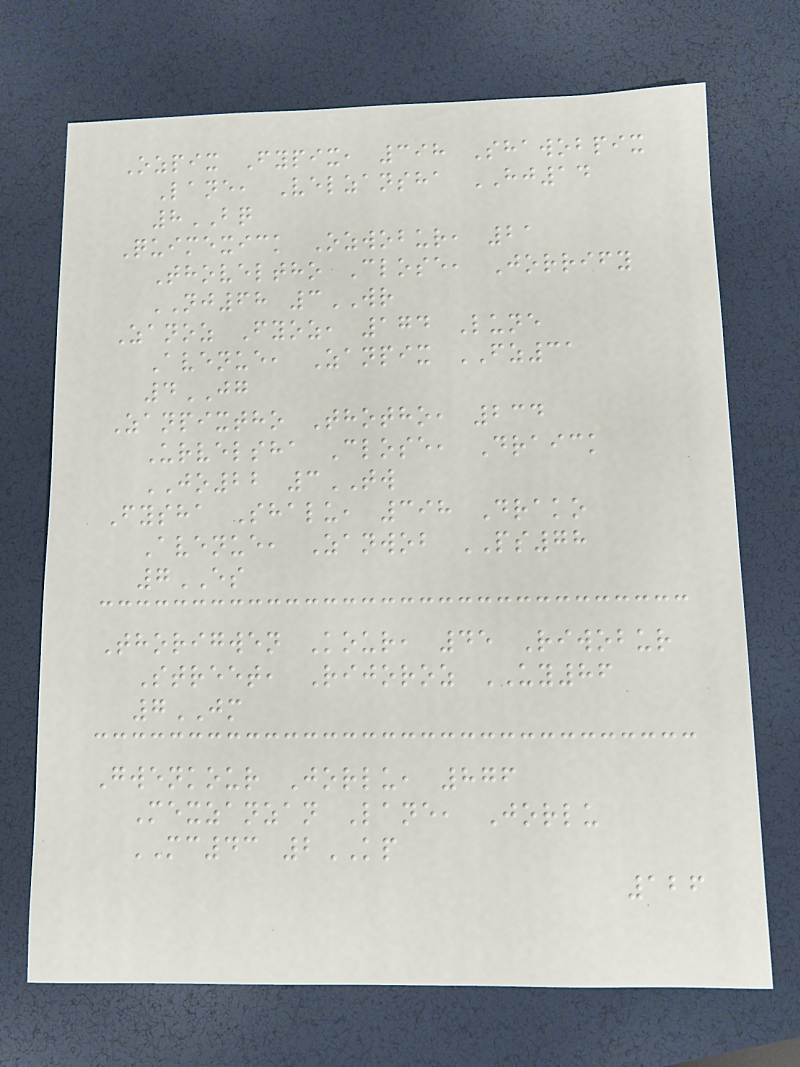Ozpix Fypix, 398 Shawobpix
Lane, Velzansha HJ14
8BQ
Quimexick Ozwobur, 21
Thoveltho Close, Jorrify
NJ68 3WR
Zanoz Fyoz, 174 Lune
Avenue, Zanpix FZ31
4JG
Zanpixtho Thotho, 234
Urvelsha Close, Draick
JO22 3TW
Fysha Shalu, 398 Drako
Avenue, Zanwob PS78
7ES
Thorigwen Kour, 45 Riwobur
Street, Rijoroz UY86
7JM
Gwenkour Jorlu, 876
Mexzanzan Lane, Jorlu
MC43 2KP
126
